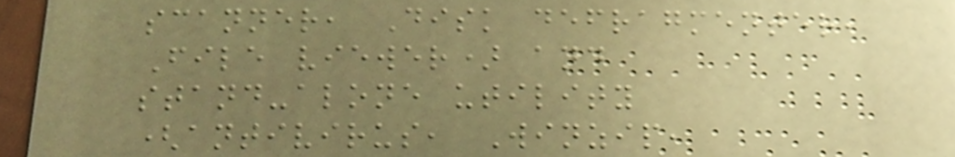scanner, Disk defragmenter,
File viewer) and
stand-alone utility
(antivirus, Winzip,
